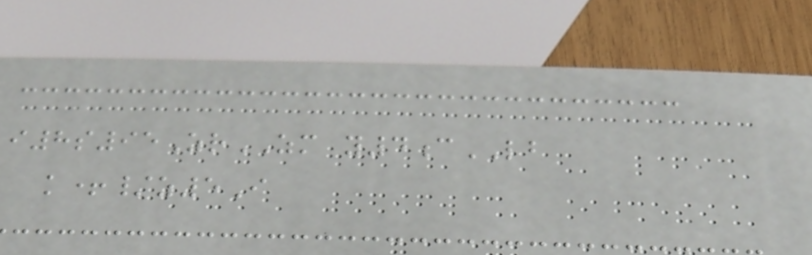i8s95ZrZM y4cLB
k+/z5I
